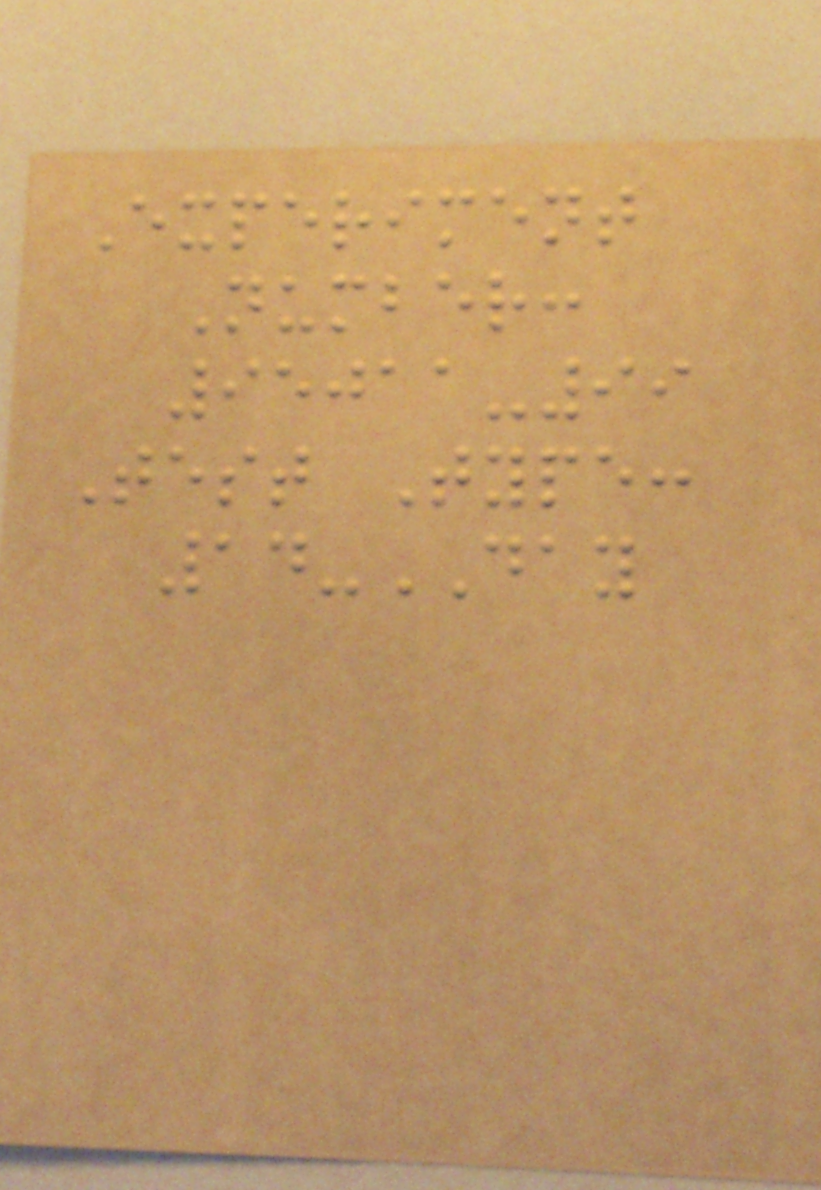Experiment
Number:
95011-99
Test Type:
14-DAY
